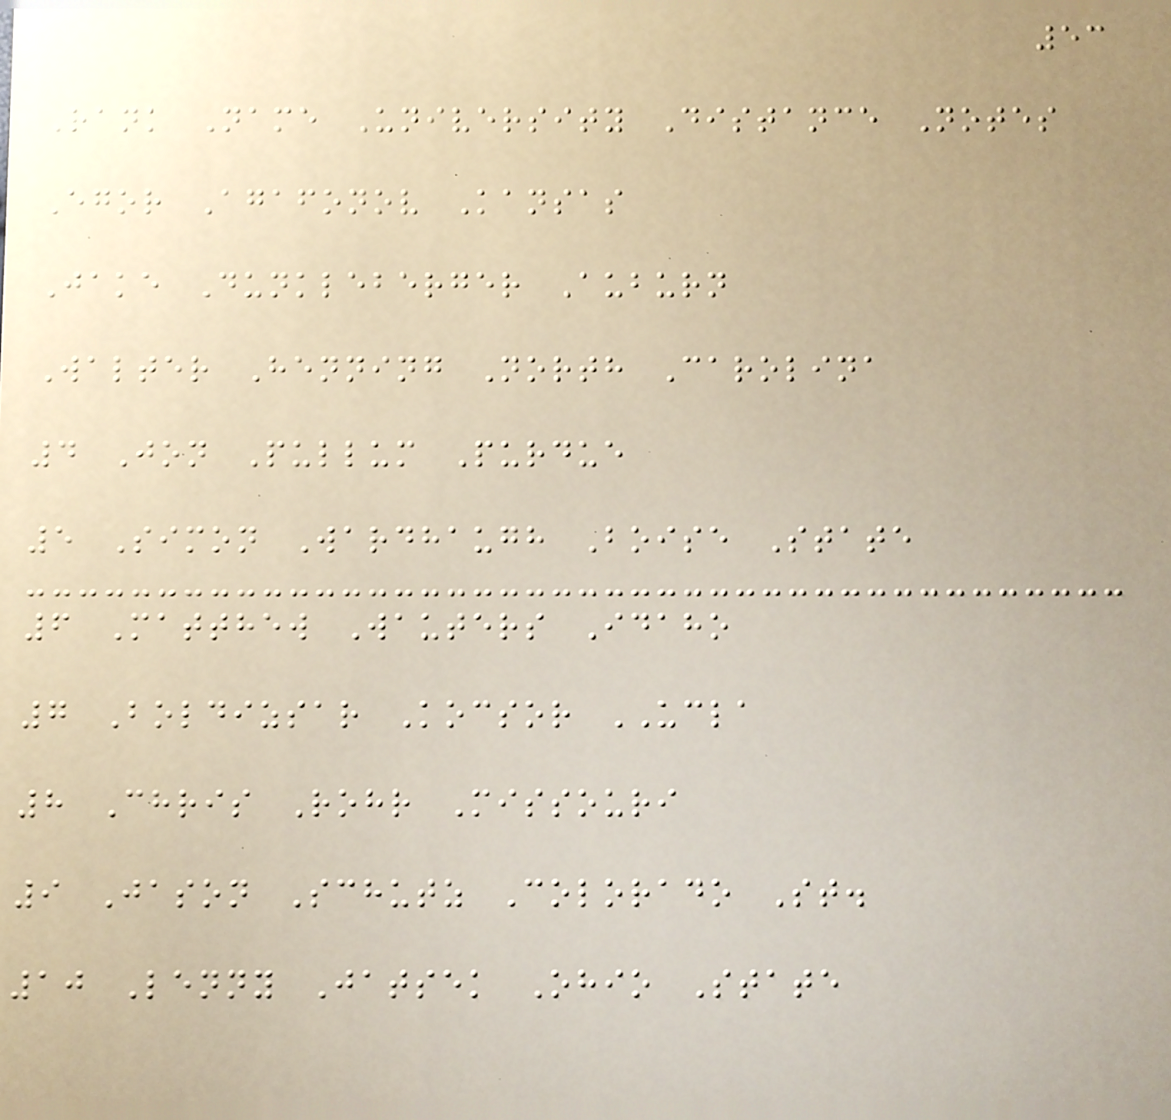53
Rank Name University Distance Notes
Egor Agafonov Kansas
Jake Dunkleberger Auburn
Walter Henning North Carolina
4 Jon Pullum Purdue
5 Simon Wardhaugh Boise State
6 Matthew Wauters Idaho
7 Boldizsar Kocsor UCLA
8 Chris Rohr Missouri
9 Jason Schutz Colorado St.
10 Lenny Jatsek Ohio State
